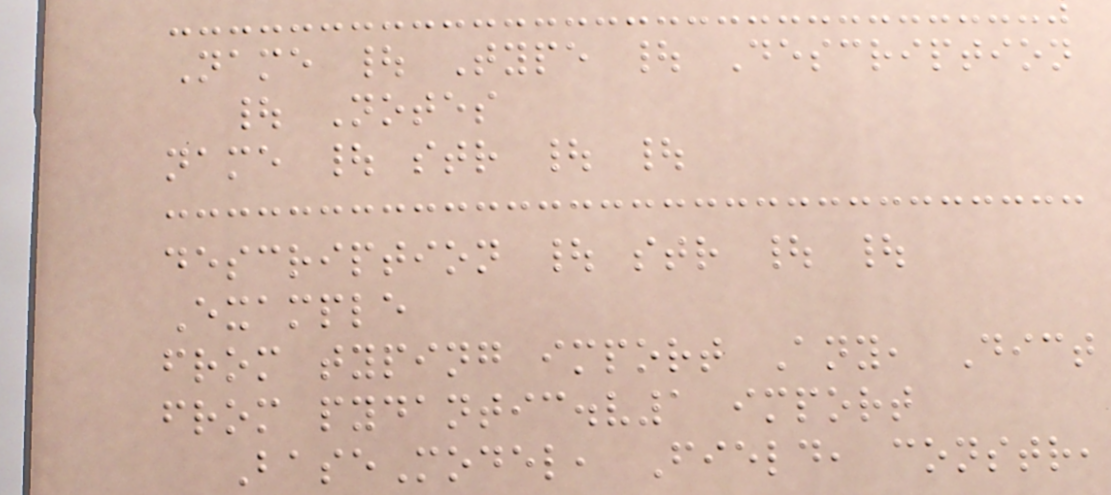Name | Type | Description
| Notes
name | str | |
description | str | |
Example
from typing import Any, Dict
from pydantic.v1 import
BaseModel, Field, constr,
